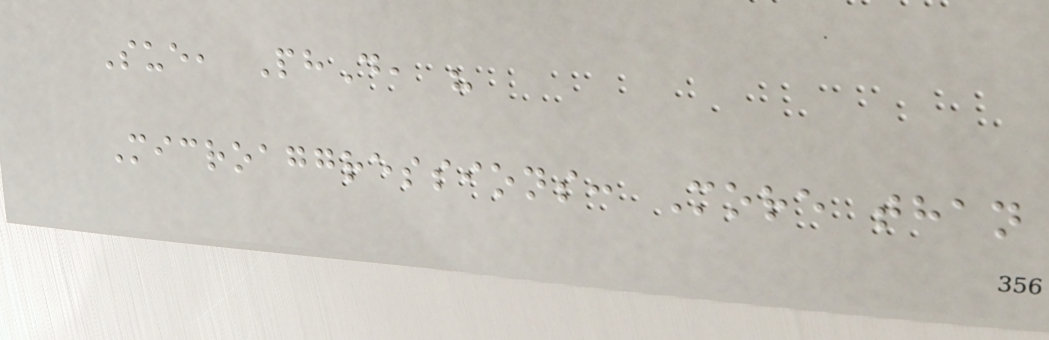Sue, PhD, "
Microaggressions: More than
